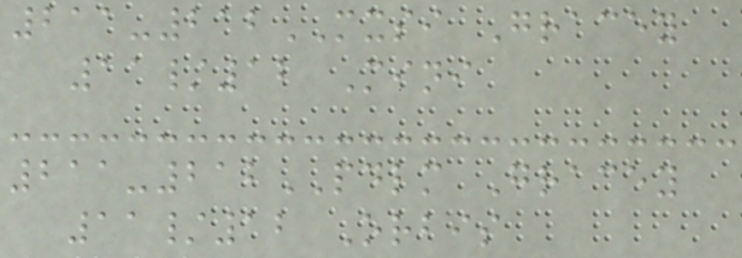211-212MXSI Gracey
11/12 Mini
211-212PDLM Gracey
11/12 Orbis
